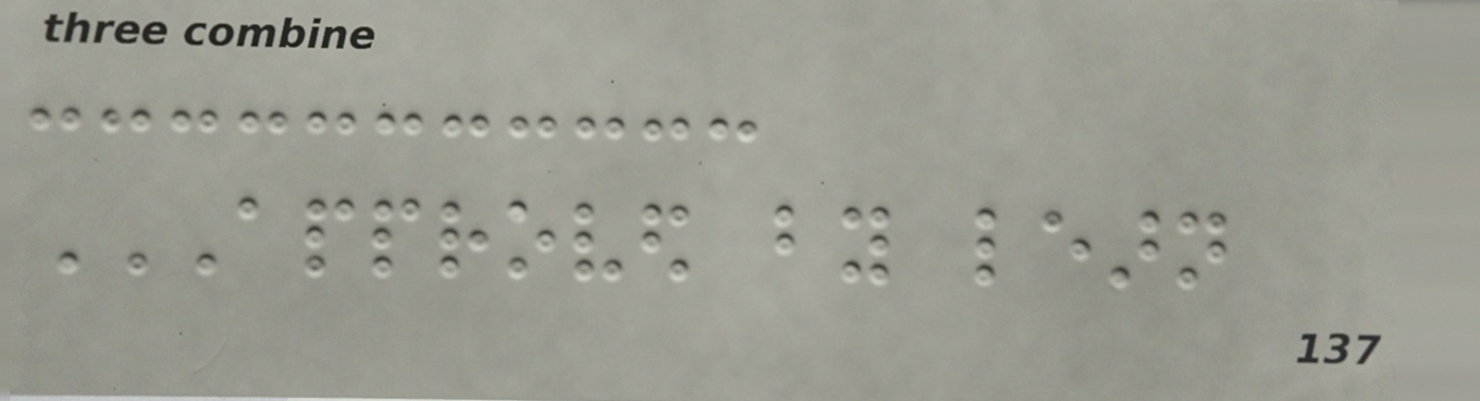APPROVED BY LEARN
